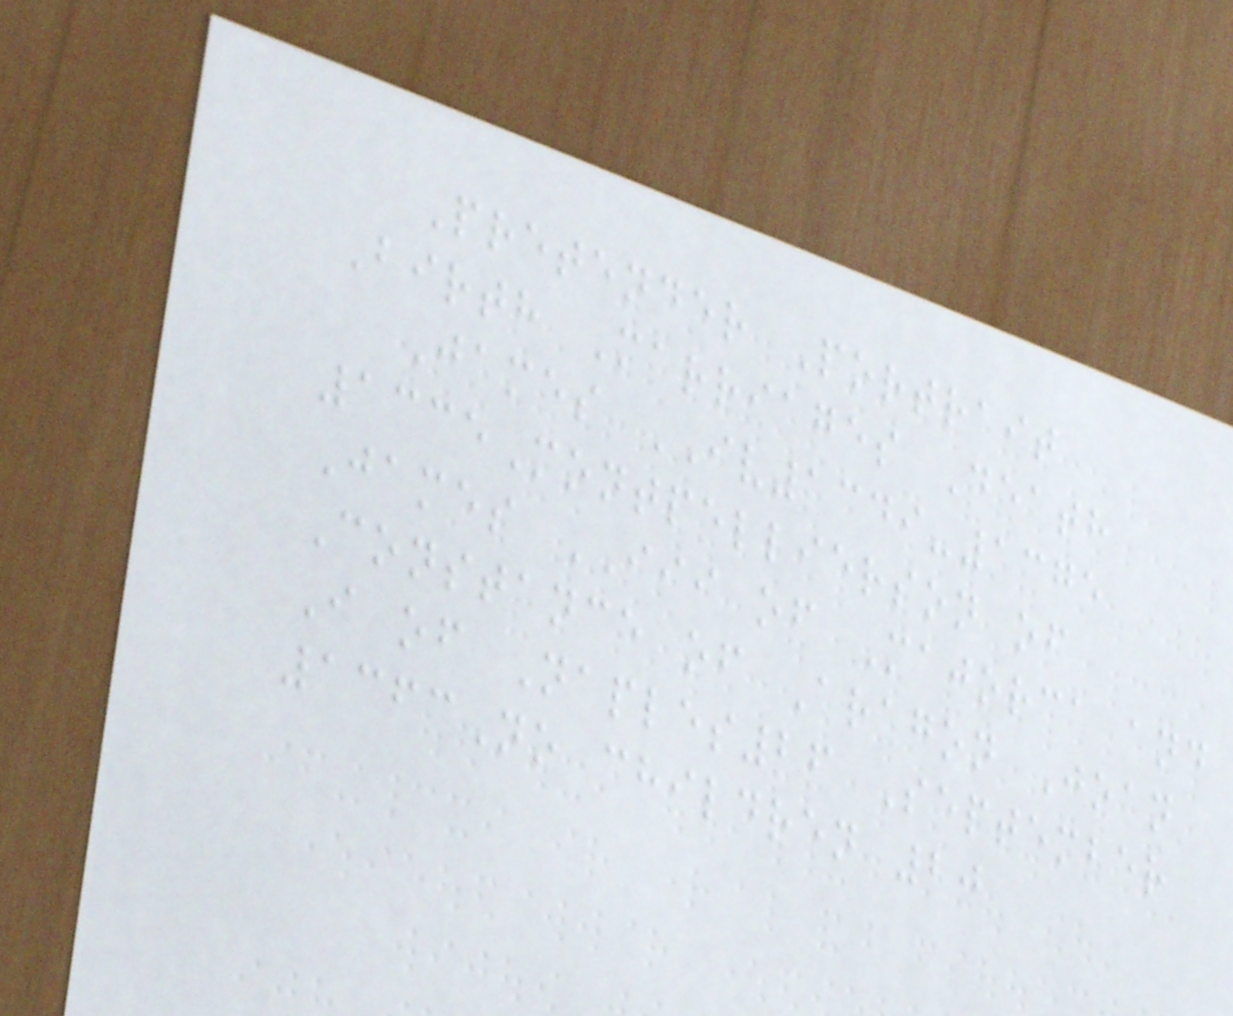Pretender Portrait
Birth Marriages Death
James IV1349-1375
1335Montpellierson of
James III of Majorca and
Constance of Aragon Joan
I of Naples26 September
1363No children 20
